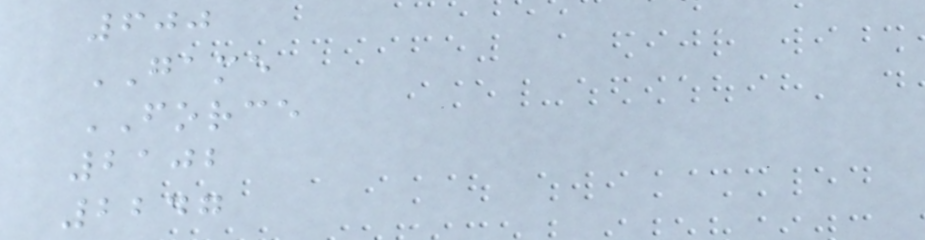600
GAME
FORCE
2102
2247
